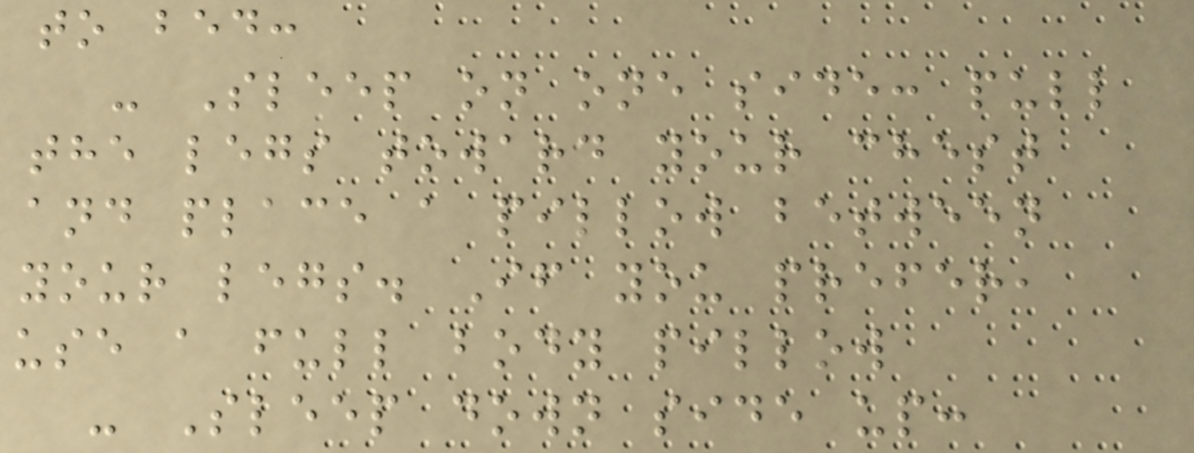to bed:
- Sleep on one side: pull
the legs toward your chest
and place a pillow between
your legs. If you prefer,
use a full body pillow
- Sleep down side up:
